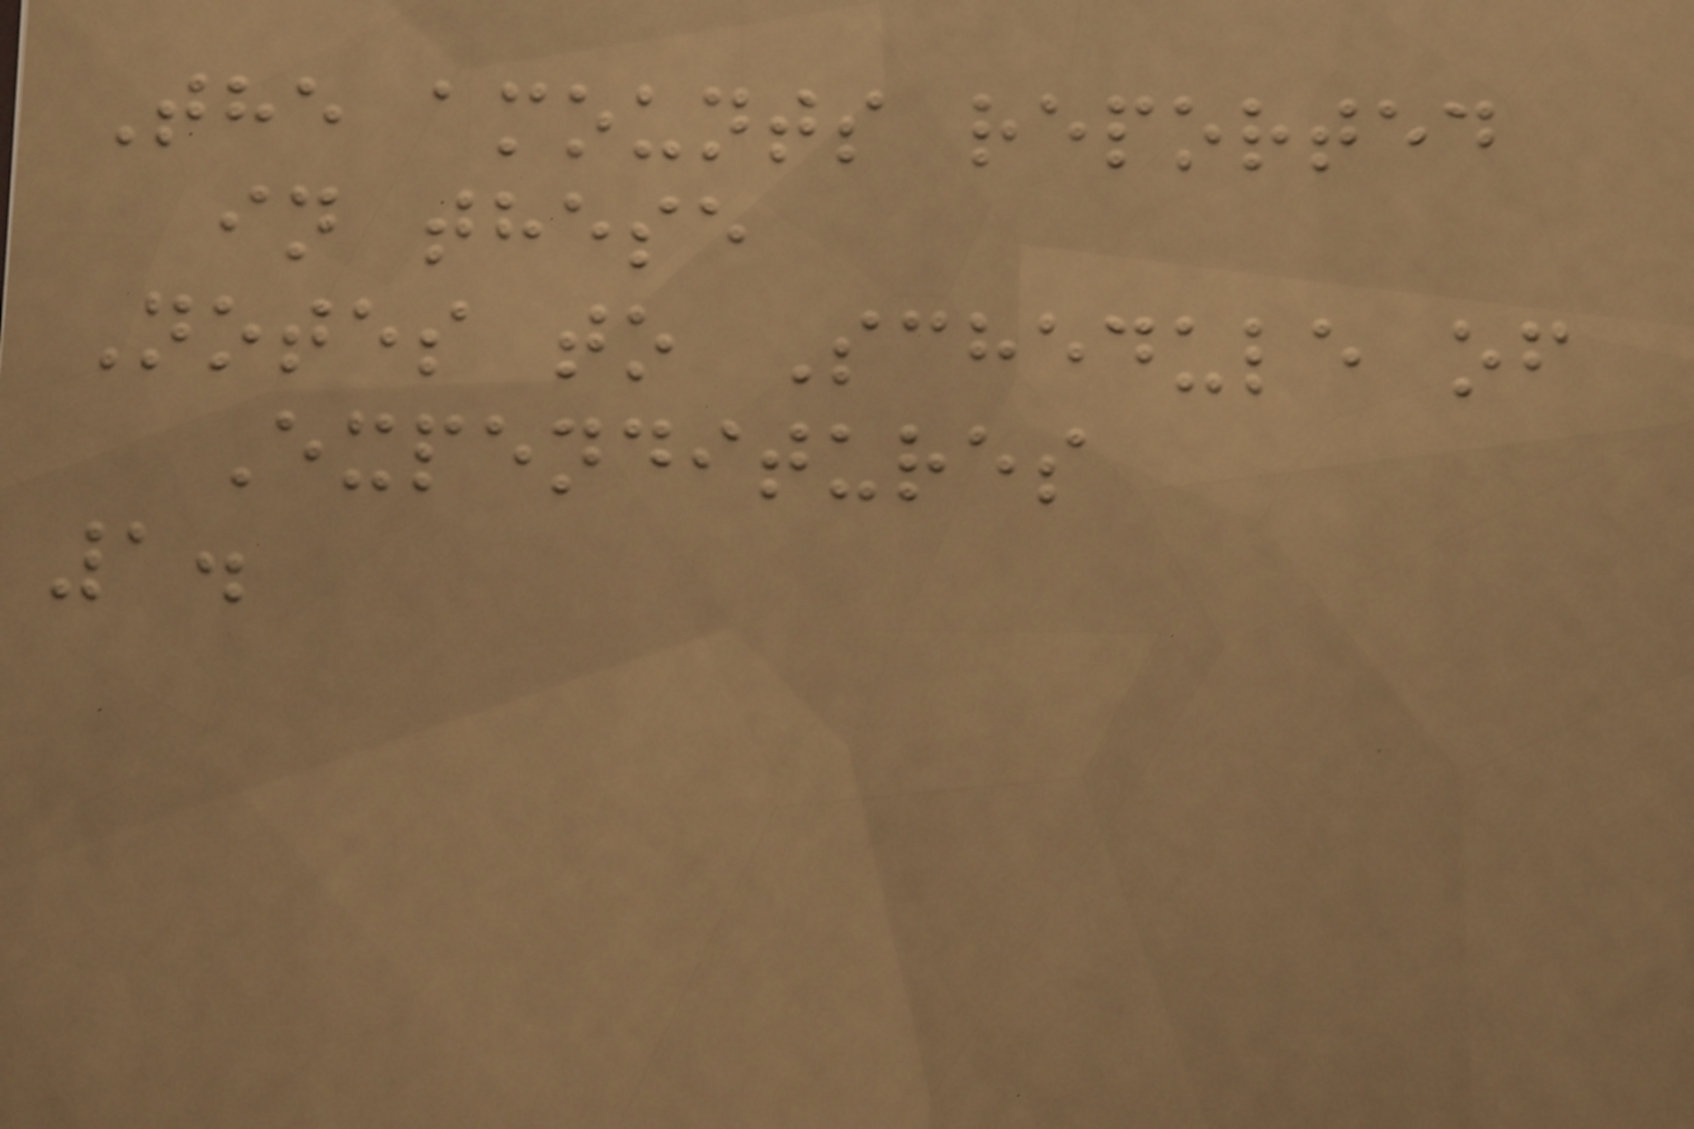The amounts reported
in these
Notes to Schedule of
Expenditures
1.
